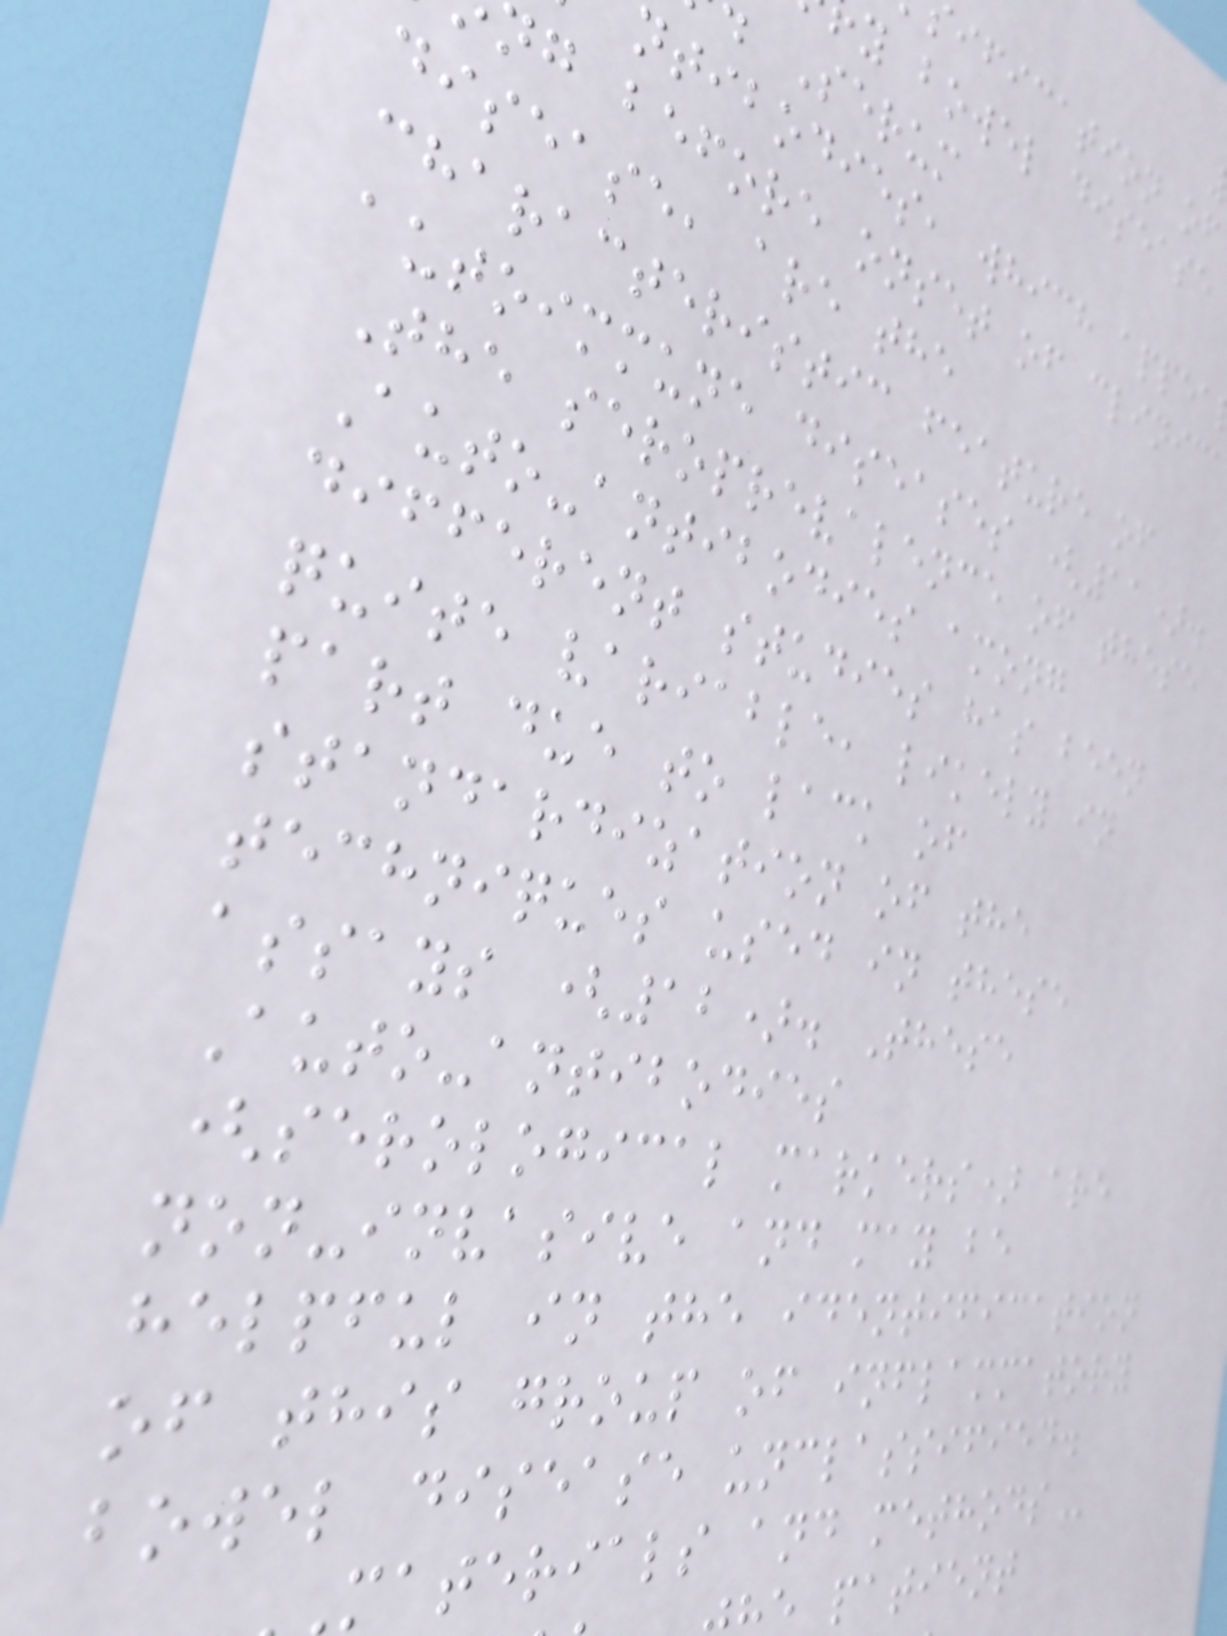ification of
y bowel disease
Serum
ntibodies, which appea
ng before onset of clinic
disease, are the
characteristic feature of
autoimmune diseases (11).
The seroprevalence of these
Auto-antibodies among
different studies has been
quite variable, likely in
part due to lack of
standardization of the
techniques used in these
assays (12). These
Auto-antibodies
(serological markers) are
non-invasive and may be
helpful in the identification
of this group of inflammatory
bowel disease unclassified.
materials and
patient
